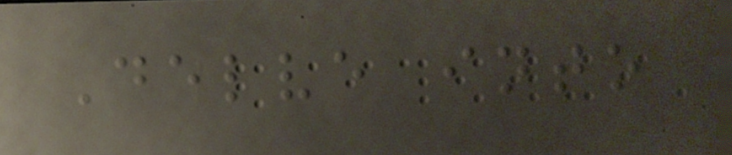Delve into
